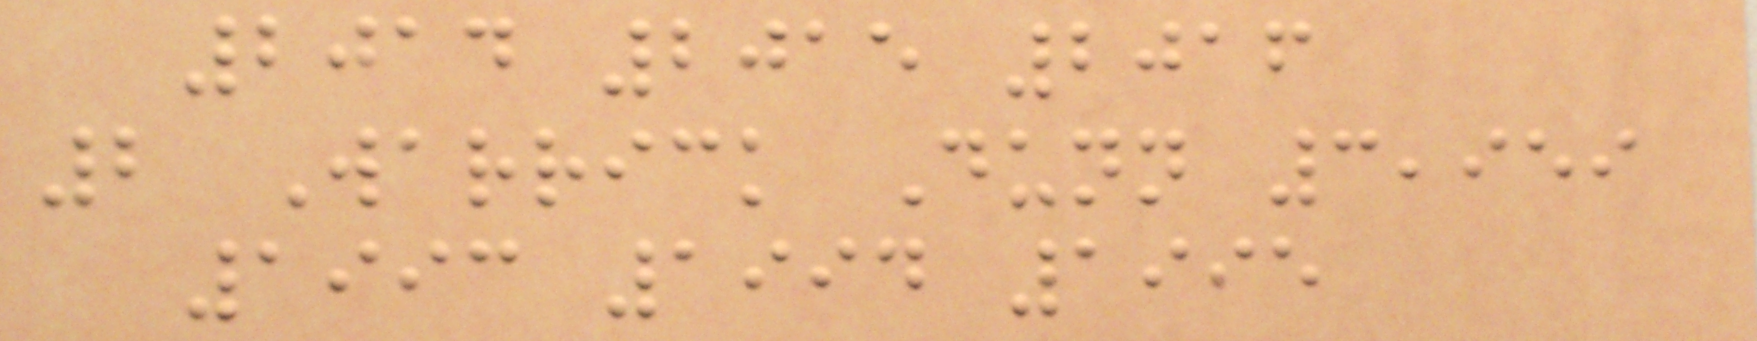2014 2015 2016
2 Warrick Dunn 3,959
1993 1994 1995
